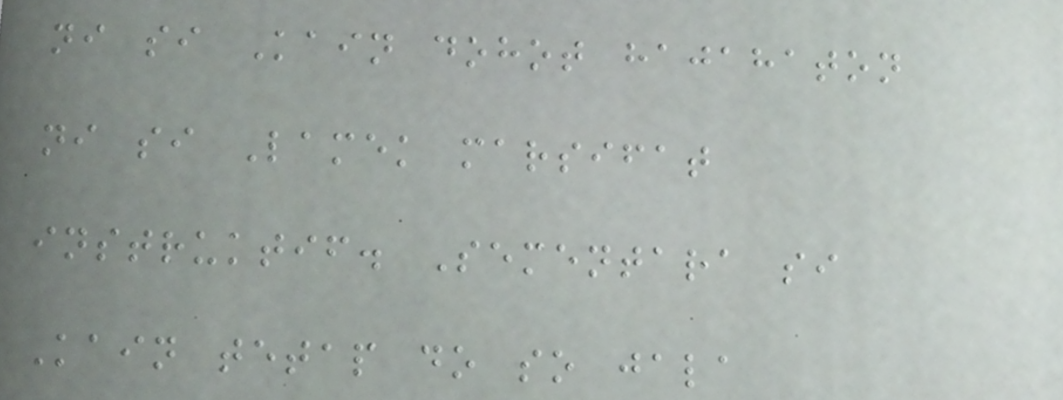ni si Kain dohot hajahaton
ni si Lamek marsifat
instruktif. Sementara si
Kain tetap do so jala
